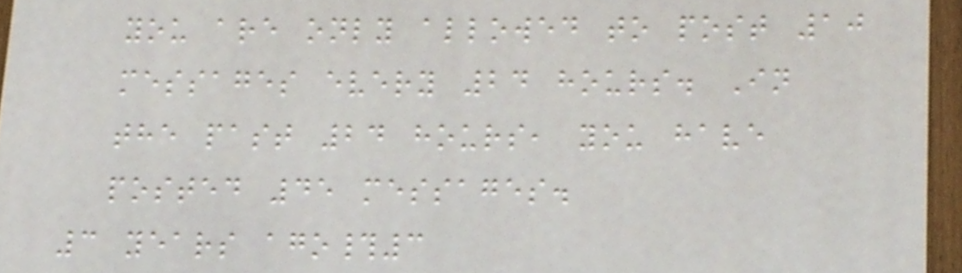you are only allowed to post 10
messages every 24 hours. In
the past 24 hours, you have
posted 45 messages.
3 years ago#3
